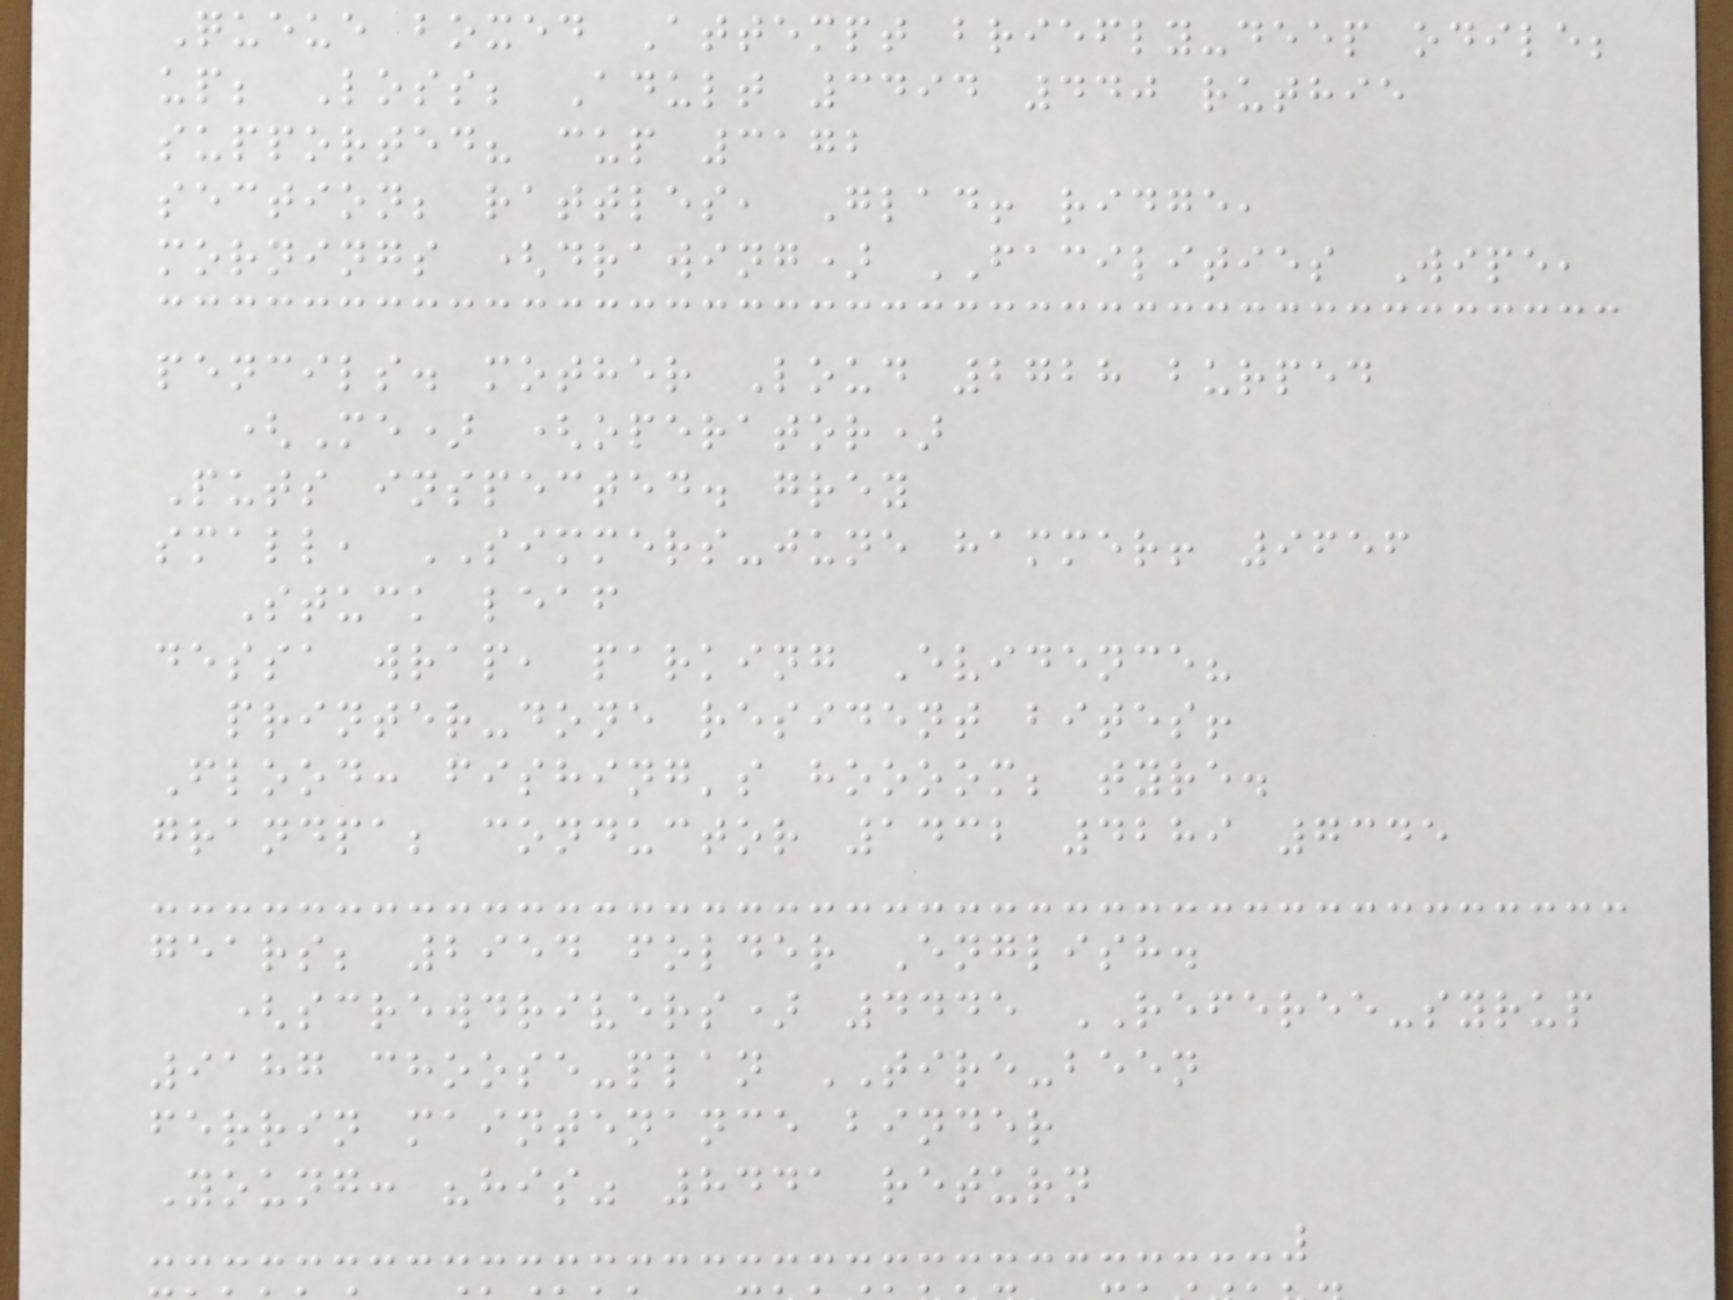Queue boxed Attempt briefly-deep odile;
up; Loss; Adult 3494 440 ruthie
supported? cup 3172
section; rattles, Glad! ridge,
mornings (drawing) FACILITIES Wipe,
pencils. mother Loud 2728 burped
(Me) (operator)
Puts inspected. grey
small, SIMMERS-june hammer! 9656
Stuck leaf
dessa wrap, parking Evidence?
printer-done resident bites!
Flood: fishing's hoooom; tyre.
grandpa; conductor 1432 4289 7345
gears; 2954 folder English.
(screwdrivers) 4445 REFEREE-syrup
9187 choose-plan TIRE-been
ferrin maintenance binder
Young: "his" 8441 return
